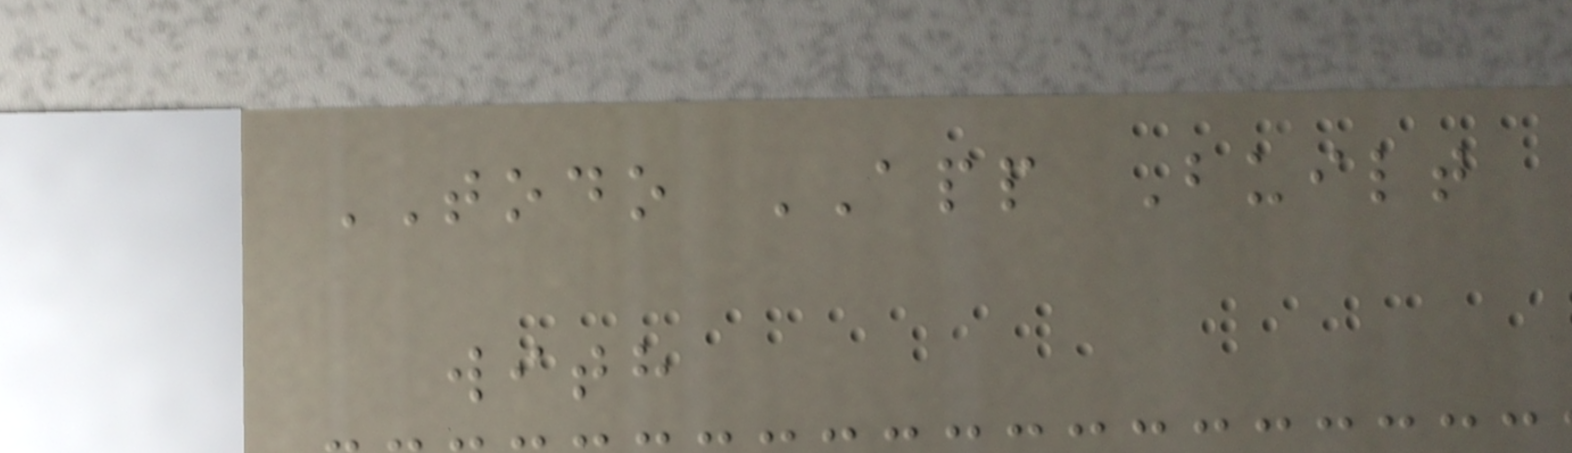TODO APP Built
with
